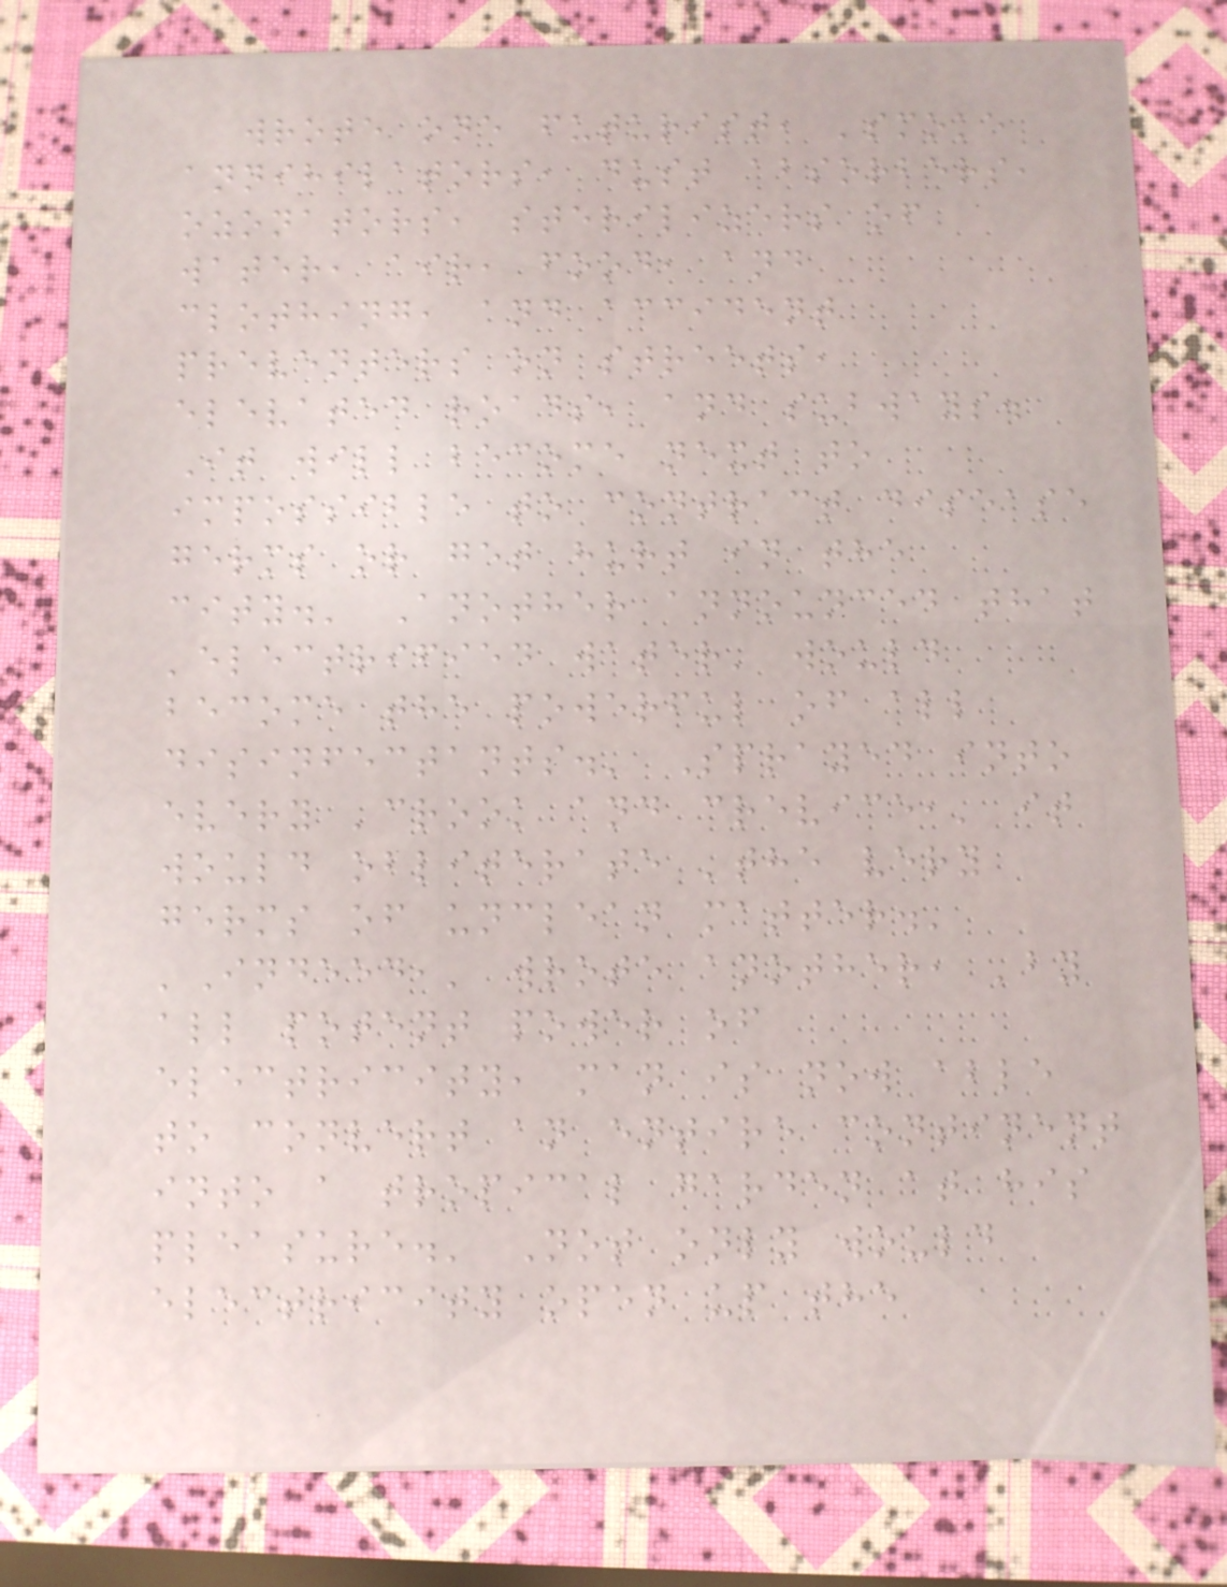wrote one futurist, 'smoke
annihilators, dust absorbers,
ozonators, sterilizers of
water, air, food, and
clothing, and accident
preventers on streets,
elevated roads, and subways.
It will become next to
impossible to contract disease
germs or get hurt in the
city.' Another announced that
'electrified water' would
become the powerful of all
disinfectants.' Sprayed into
every 'crook and crevice,' it
would obliterate 'the very
germs of unclean matter.'
'Indeed,' wrote another, 'by
all potent power of
electricity, man is now able
to convert an entire continent
into a tropical garden at his
pleasure.' Not only would
electricity open up the
